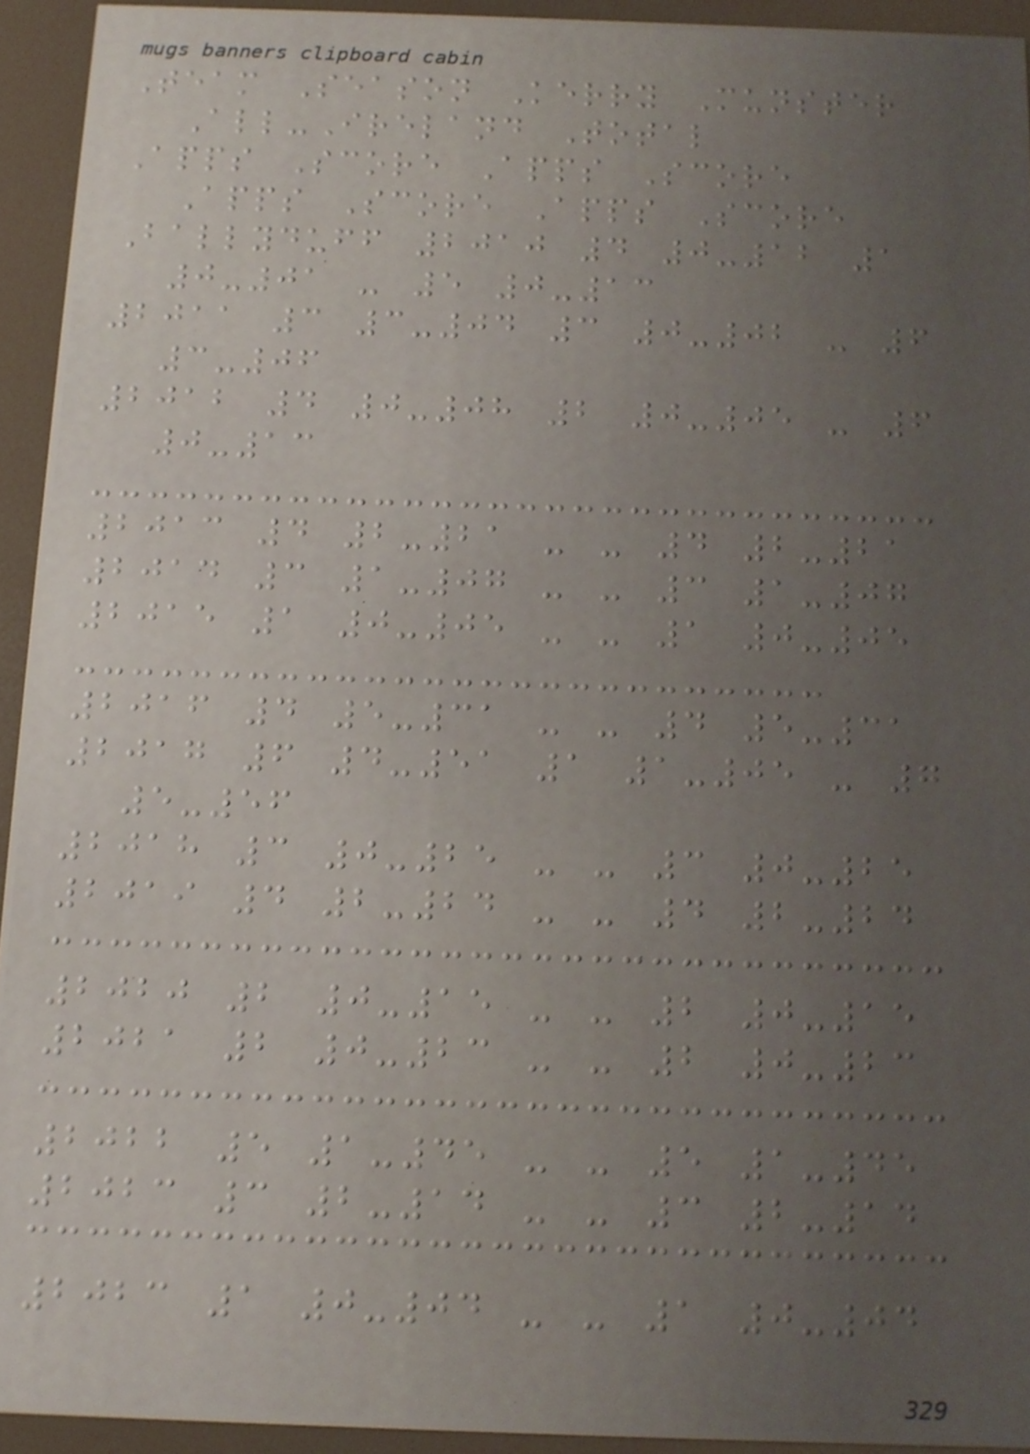Team Season Kerry Munster
All-Ireland Total
Apps Score Apps Score
Apps Score Apps Score
Ballyduff 2010 4 0-12 1
0-01 - 5 0-13
2011 3 3-04 3 0-02 - 6
3-06
2012 4 0-08 2 0-05 - 6
0-13
2013 4 2-21 - - 4 2-21
2014 3 1-07 - - 3 1-07
2015 1 0-05 - - 1 0-05
2016 4 5-31 - - 4 5-31
2017 6 4-51 1 1-05 - 7
5-56
2018 3 0-25 - - 3 0-25
2019 4 2-24 - - 4 2-24
2020 2 0-15 - - 2 0-15
2021 2 0-23 - - 2 0-23
2022 5 1-45 - - 5 1-45
2023 3 2-14 - - 3 2-14
2023 1 0-04 - - 1 0-04
